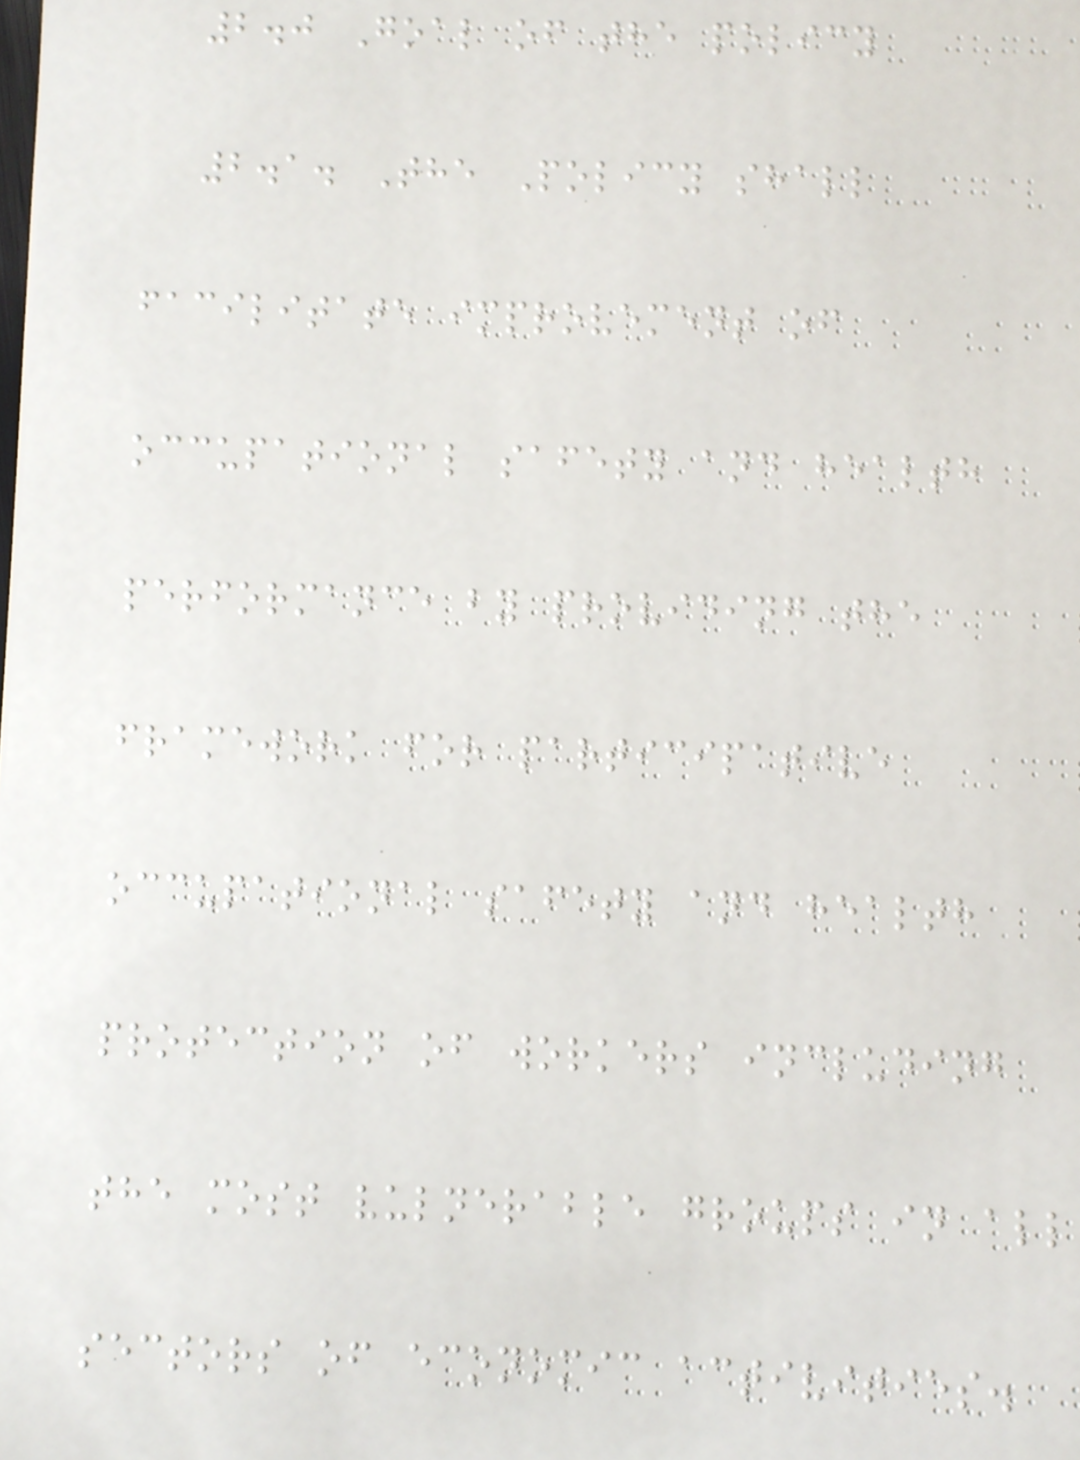2.0 Goal of the policy
2.1. The Policy shall
facilitate improvement of
occupational safety and health
performance by providing the
framework for participative
occupational safety and health
protection of workers including
the most vulnerable groups in all
sectors of economic activities.
